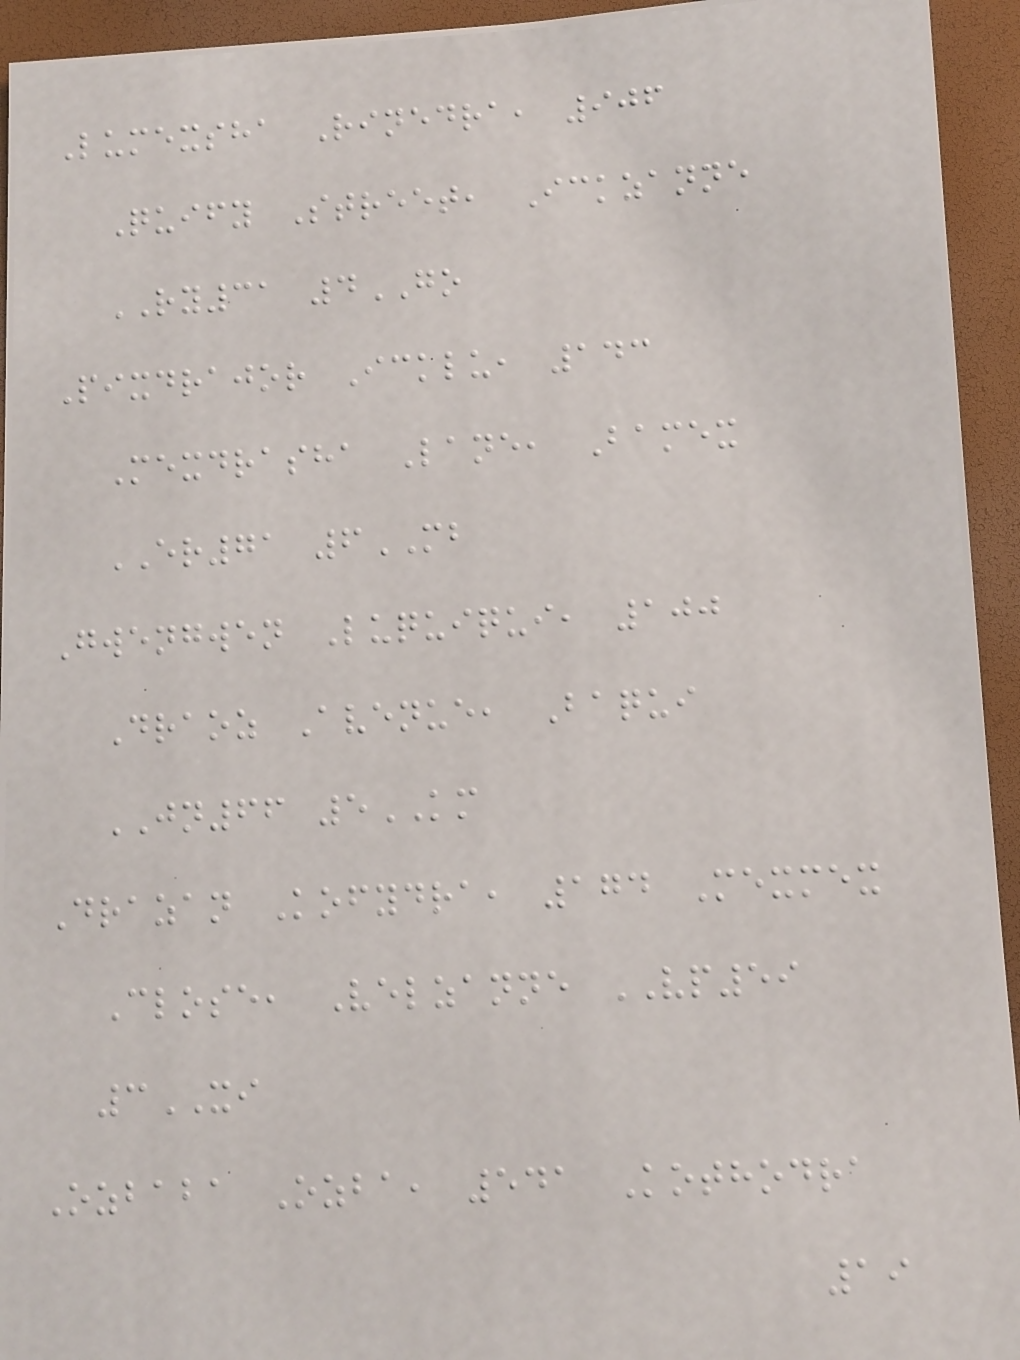Lumexsha Rinedra, 906
Quify Street, Ickzanne
RY31 4GO
Pixdrajor Icklu, 143
Mexdrasha Lane, Bamex
ER71 6MB
Gwengwen Luquiqui, 100
Draoz Avenue, Baqui
JN66 5KM
Drazan Kofydra, 174 Mexmex
Close, Velzanne VP59
3XI
Ozbaba Ozba, 541 Kothodra
19
